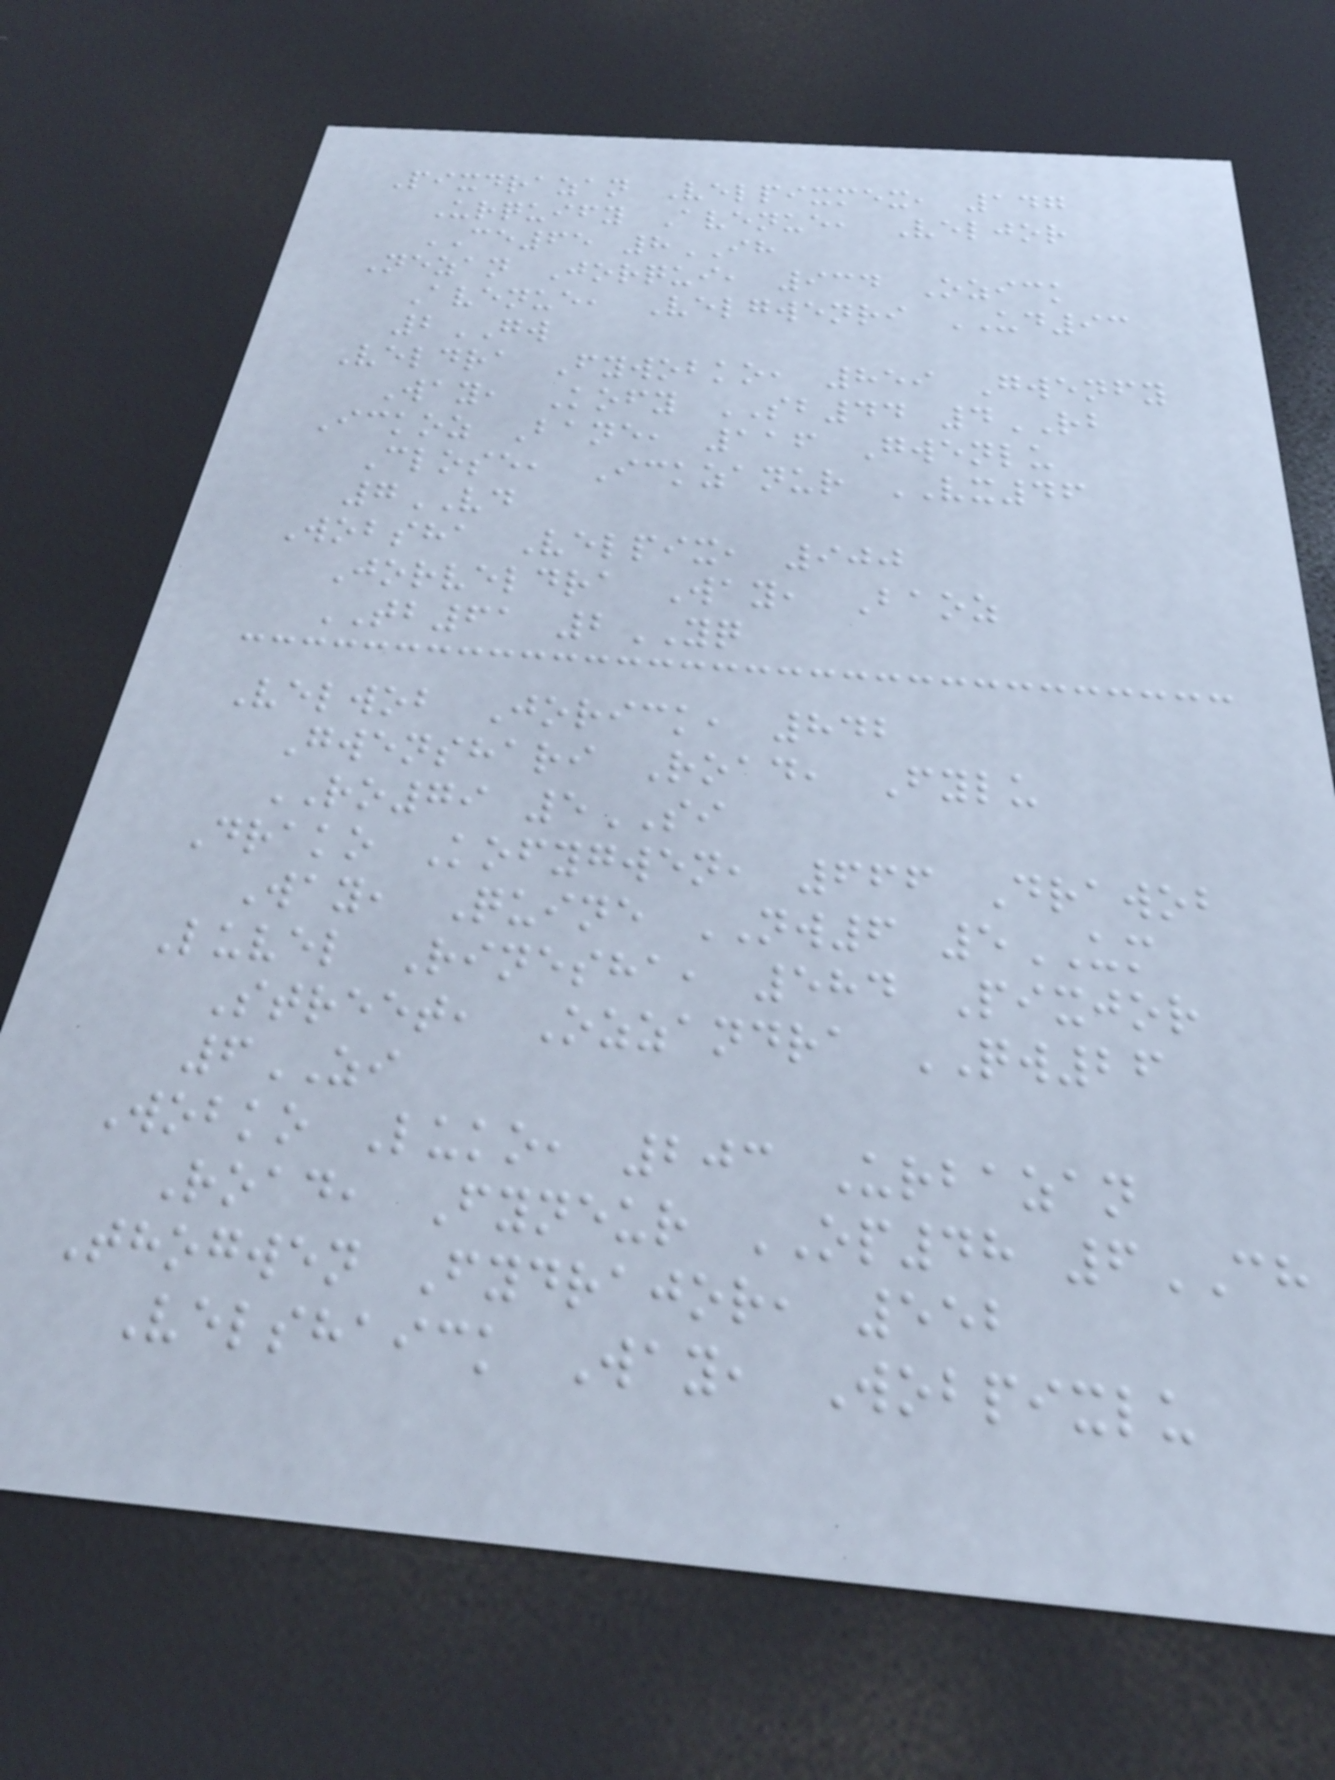Pixdrazan Velpixmex, 147
Urquify Avenue, Veljor
CE65 8IH
Nezan Jorqui, 934 Ozick
Avenue, Velgwenri UD93
2GW
Veldra Fywobko, 859 Gwenfy
Way, Kofy SB44 4RB
Ickoz Bane, 116 Gwenlu
Close, Ickzanur VX46
7VD
Wobsha Velpix, 900
Jorveldra Way, Baoz
TB61 2YQ
Velwob Jorick, 842
Gwenshari Road, Fylu
RO79 5SI
Drako Kofygwen, 666 Drawob
Way, Quine NW6 5UM
Luvel Rinesha, 584 Pixjor
Street, Ozzandra QW26
6ZI
Wobko Luko, 203 Urbazan
Road, Fyneur OP48 6CH
Thogwen Fydrajor, 552
Velshaick Way, Wobpixlu
